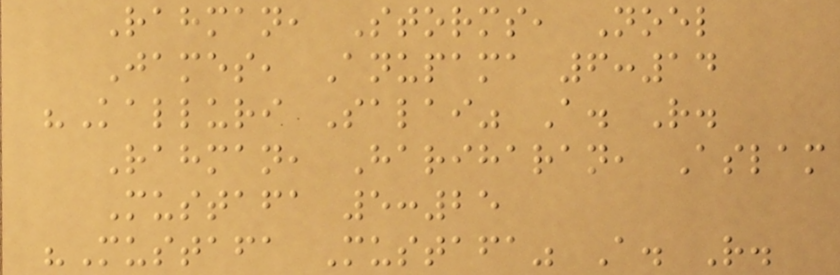Rahman, Storms, Noel
James, Anupama 6:14
"Kalluri Salai" A. R.
Rahman, Hariharan, Aslam
Mustafa 5:25
"Mustafa Mustafa" A. R.
